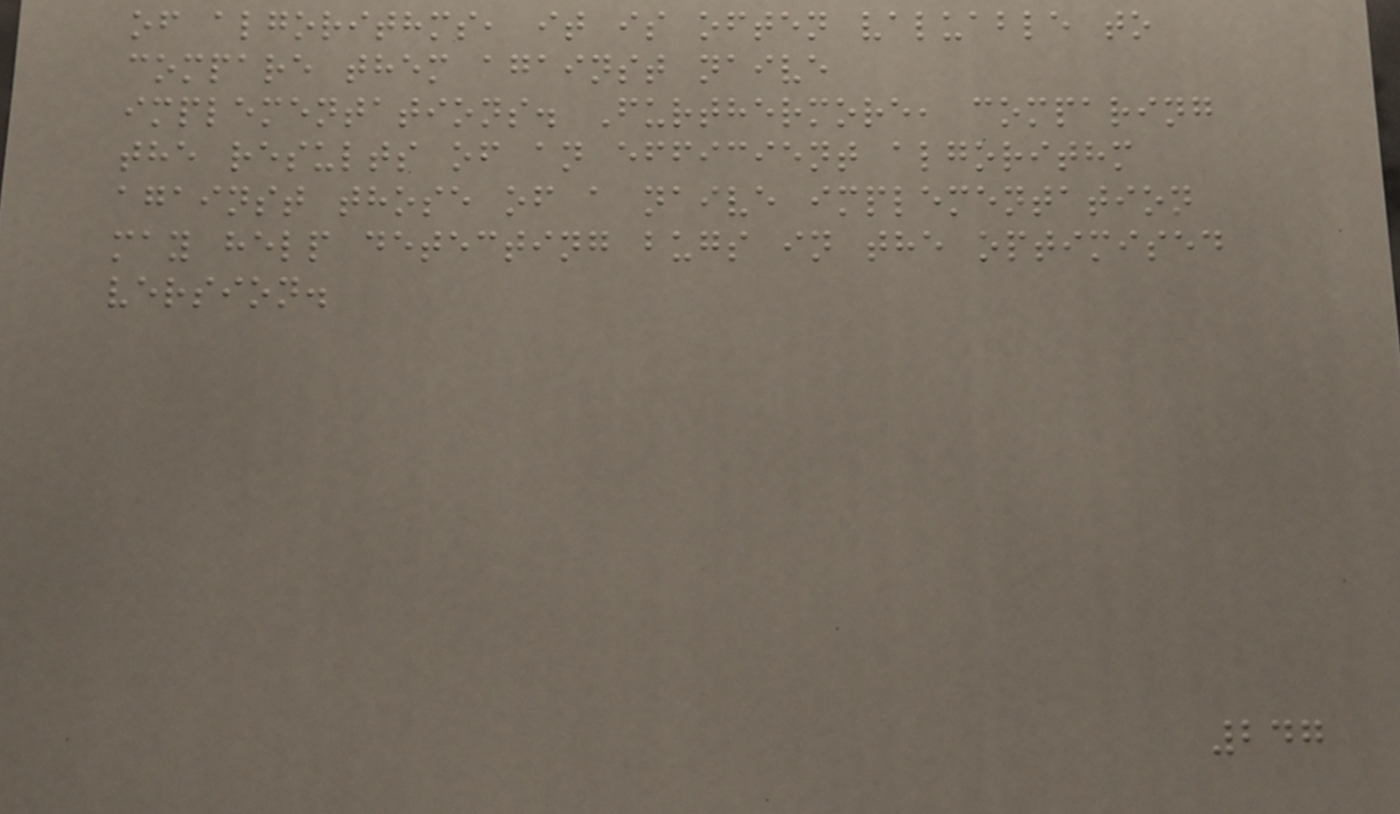of algorithms, it is often valuable to
compare them against naive
implementations. Furthermore, comparing
the results of an efficient algorithm
against those of a naive implementation
may help detecting bugs in the optimised
version.
247
